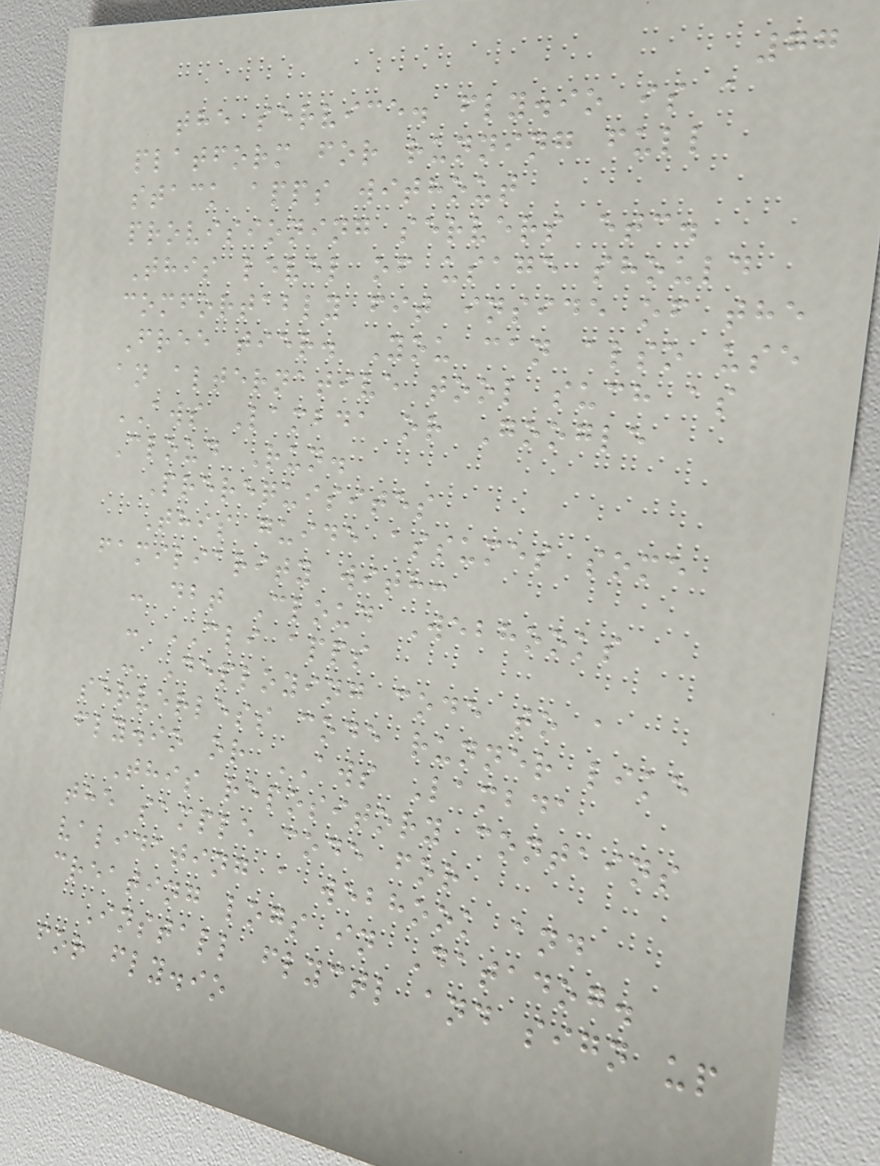77
the service. fly.io is a
platform for running full
stack apps without
provisioning servers etc.
This level of usage should
comfortably fit inside of the
Free tier. You can also use
an alternative tool such as
AWS Lambda or Google
Cloud Run.
Prerequisites
This guide assumes some
familiarity with:
- dbt Cloud Webhooks
- CLI apps
- Deploying code to a
serverless code runner like
fly.io or AWS Lambda
This repository contains
the sample code for
validating a webhook and
creating logs in Datadog.
Install flyctl and sign up
for fly.io
